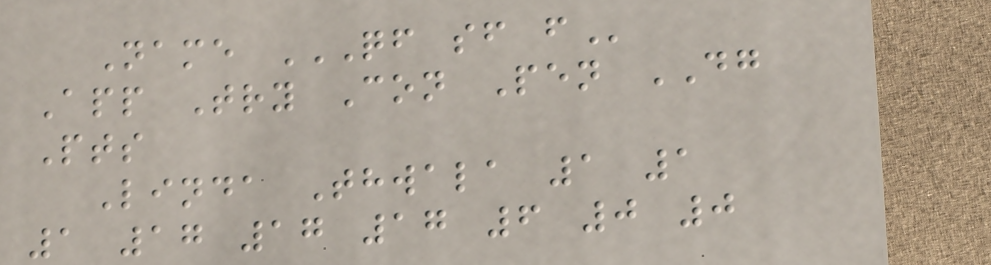Name QF SF F
App Try Con Pen DG
Pts
Linda Thwala 1 1
1 17 17 17 6 0 0
